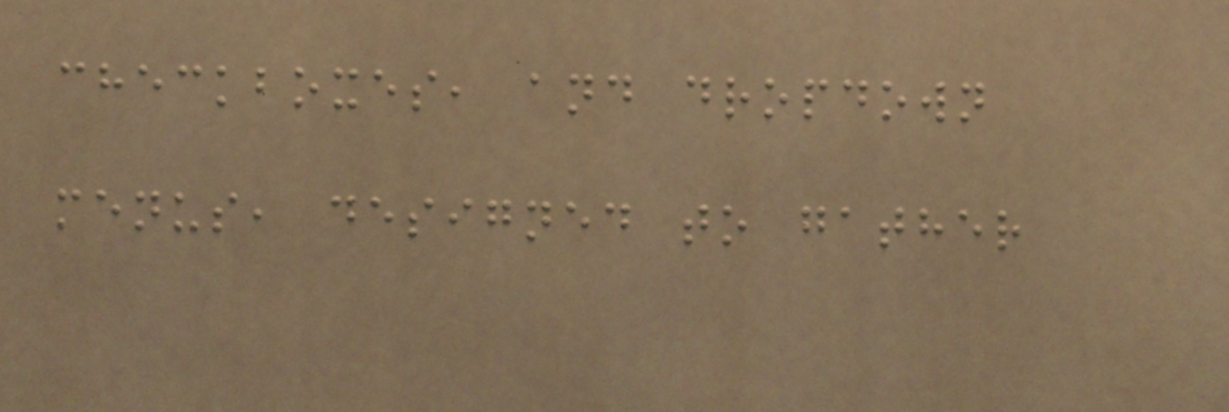checkboxes, and dropdown
menus, designed to gather
